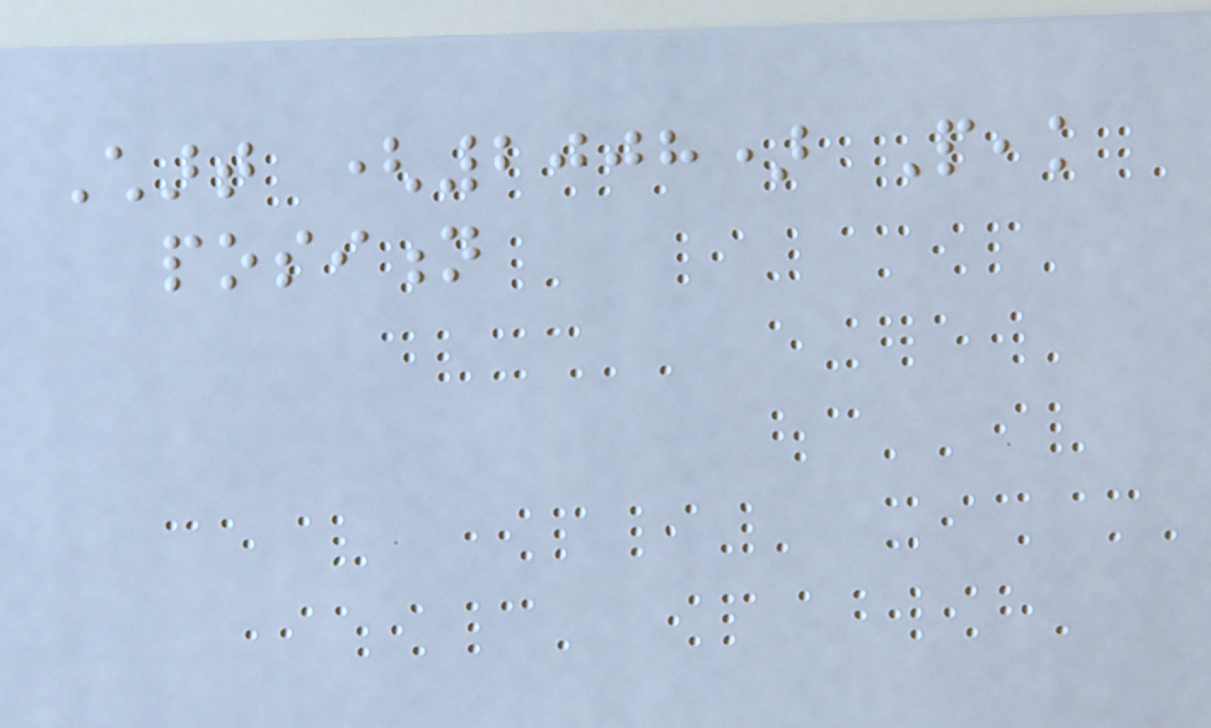Chart (2008) Peak
position
